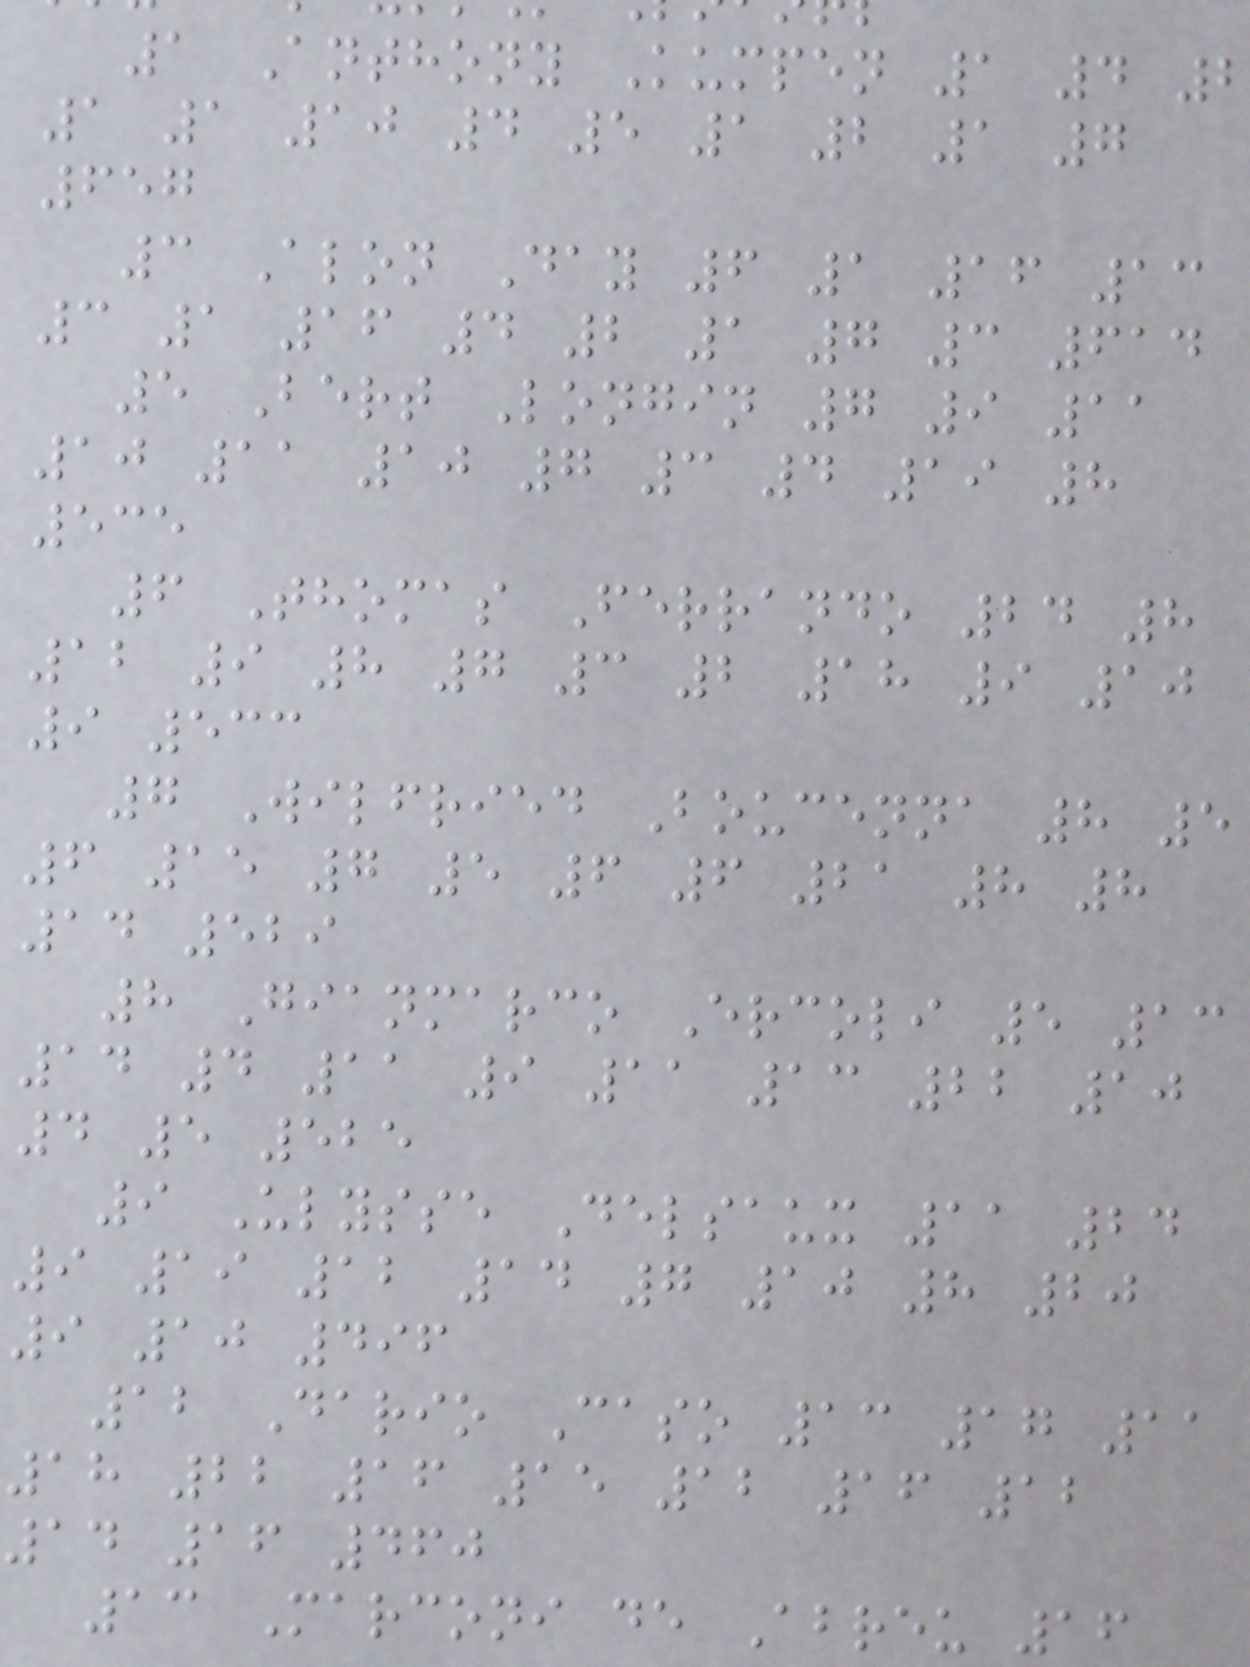1 Anthony Kumpen 1 4 2
1 1 10 4 5 1 2 1 7
657
3 Alon Day 6 1 16 13
3 1 16 4 2 1 7 3 614
5 Bert Longin 7 9 11
10 11 10 7 3 4 19 8
535
6 Thomas Ferrando 24 8
12 9 8 7 3 2 18 9 10
9 533
7 Wilfried Boucenna 8 5
6 15 7 5 6 6 21 8 8
14 529
8 Gianmarco Ercoli 5 13
14 4 11 9 11 13 22 10
4 5 525
9 Ulysse Delsaux 11 24
9 19 12 14 7 10 8 20
9 10 496
12 Dario Caso 13 17 11
18 22 16 15 12 16 12
14 16 460
13 Marconi de Abreu 16
